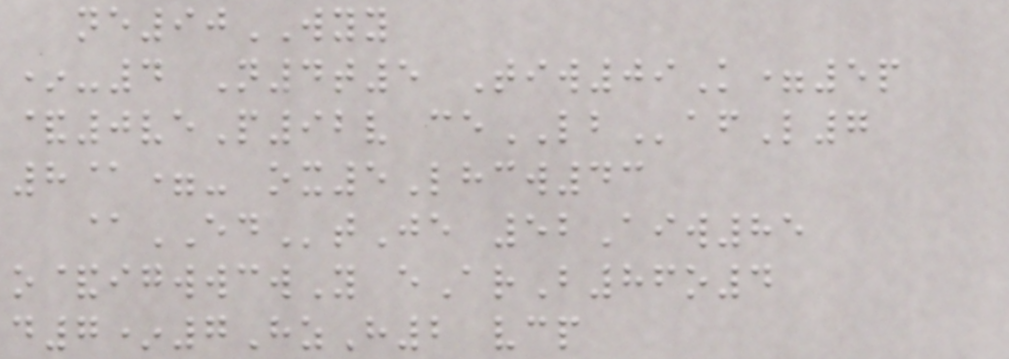ne90WYY
*-4 N4t5 Tiw09K=5p
&0veP92v ceLBafL7
8@=- ox5Lhcw43
@EDtJe 52Aiw85
o&igwwcwY eArB86o4
d7*7HzH2 vcp
